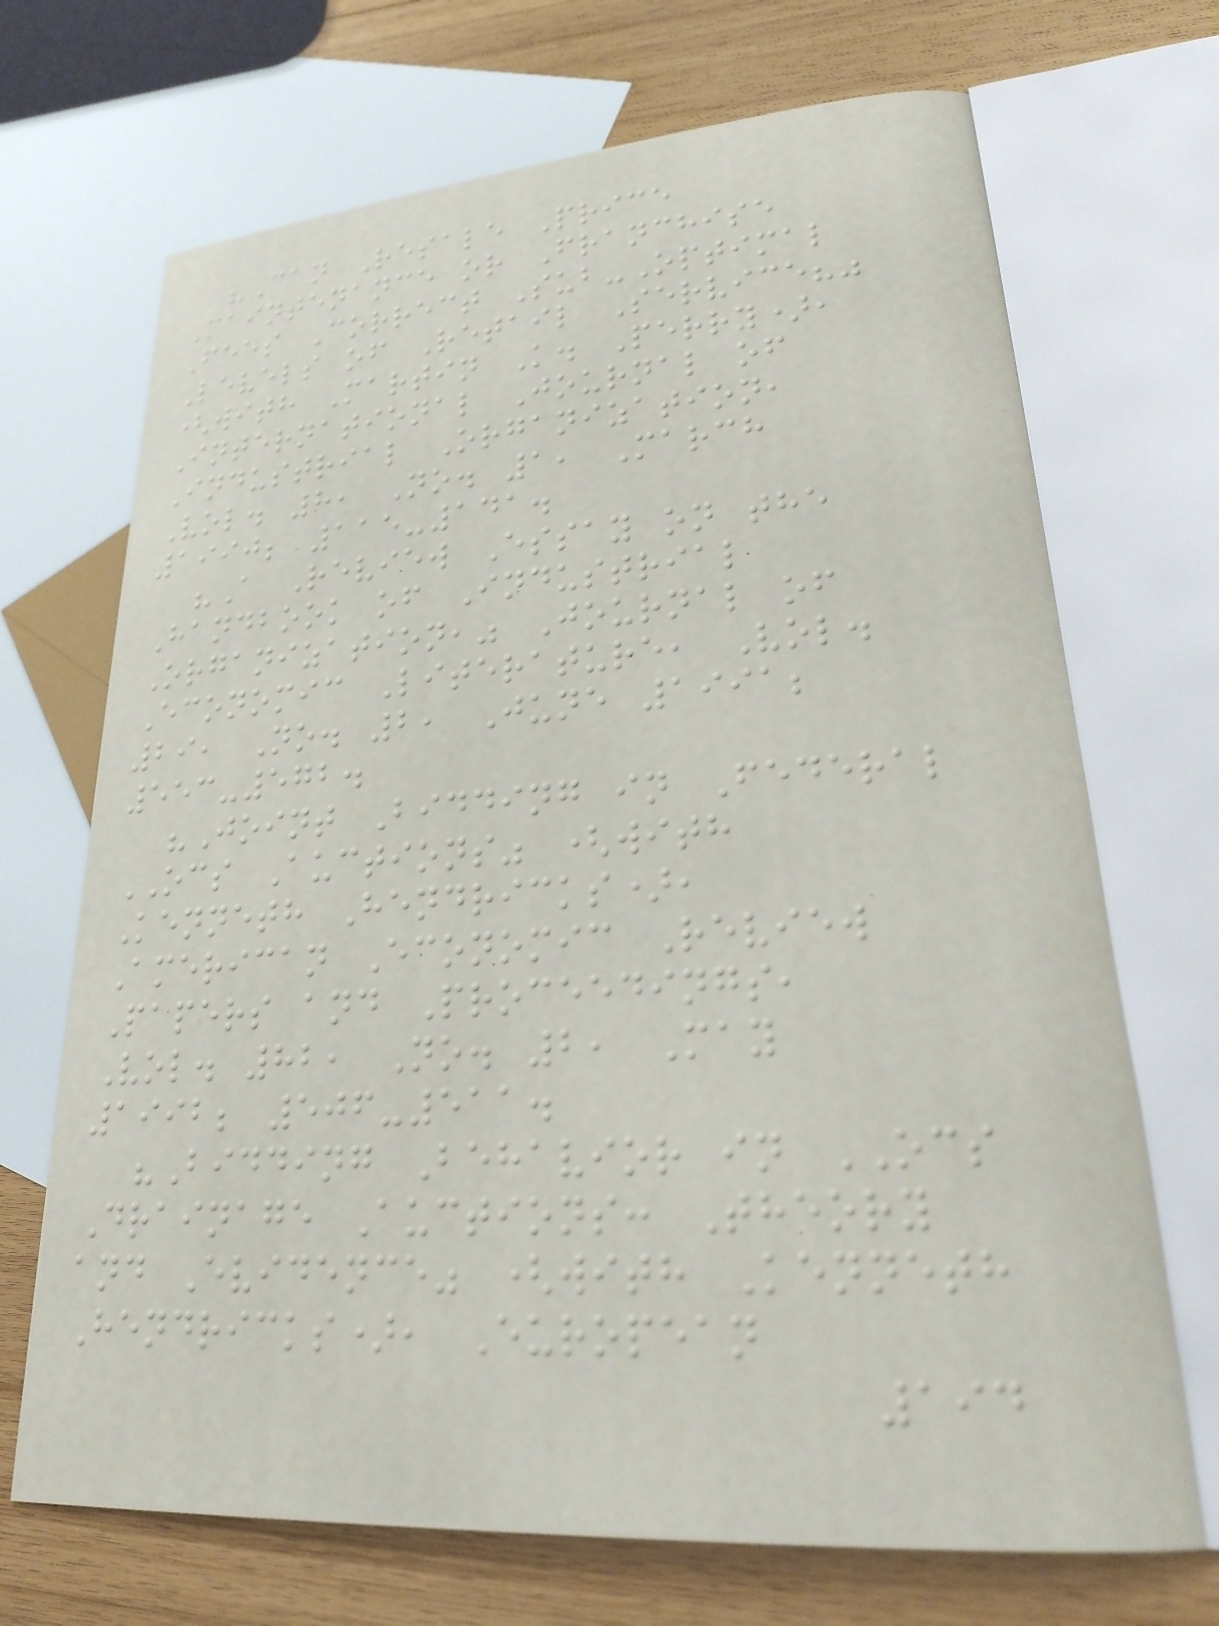"Can Resale Price
Maintenance or Franchise
Fees Correct Sub-Optimal
Levels of Retail Service?"
(with Martin K. Perry),
International Journal of
Industrial Organization,
Vol. 8, No. 1, March
1990; 115-141.
"A Review Essay on the
Handbook of Industrial
Organization," Journal of
Economic Literature, Vol.
29, No. 2, June 1991;
553-572.
"Joint Bidding in Federal
OCS Auctions" (with
Kenneth Hendricks),
American Economic Review
Papers and Proceedings,
Vol. 82, No. 2, May
1992; 506-511.
"Bidding Behavior in OCS
Drainage Auctions: Theory
and Evidence" (with Kenneth
Hendricks), European
194
